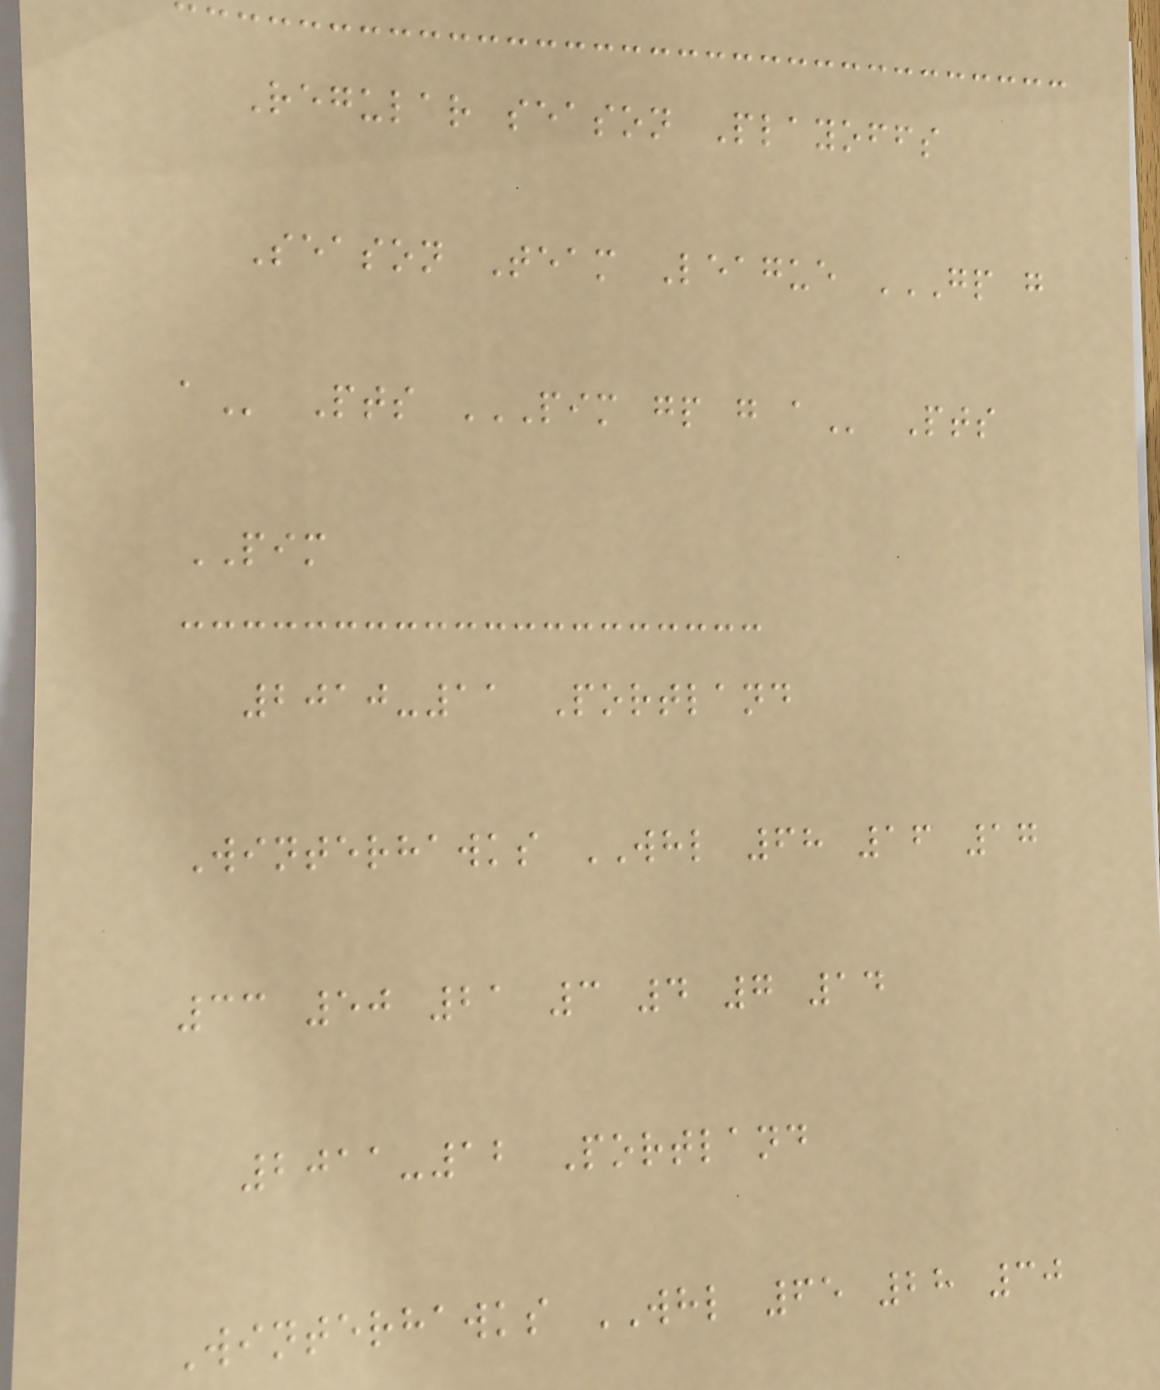Regular season Playoffs
Season Team League GP G
A Pts PIM GP G A Pts
PIM
2010-11 Portland
Winterhawks WHL 68 16 17
33 50 21 3 4 7 14
2011-12 Portland
Winterhawks WHL 65 28 30
